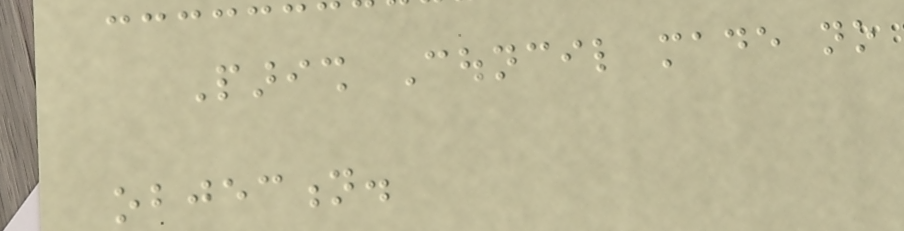Parish Council made no
objection.
